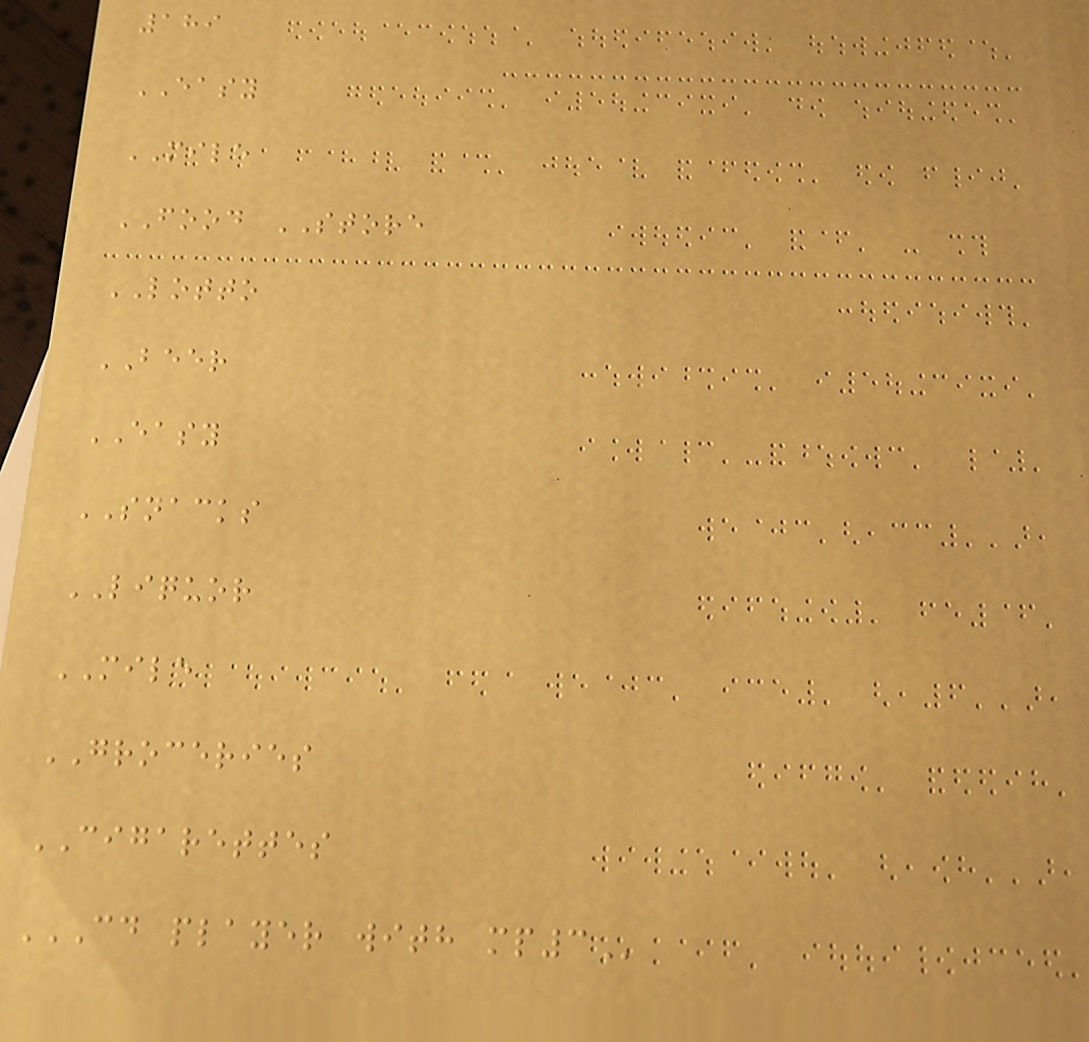189
EASY
MILE
FOOD STORE
LOTTO
BEER
EASY
SNACKS
LIQUOR
MILE
GROCERIES
CIGARETTES
CD PLAYER WITH MP3
